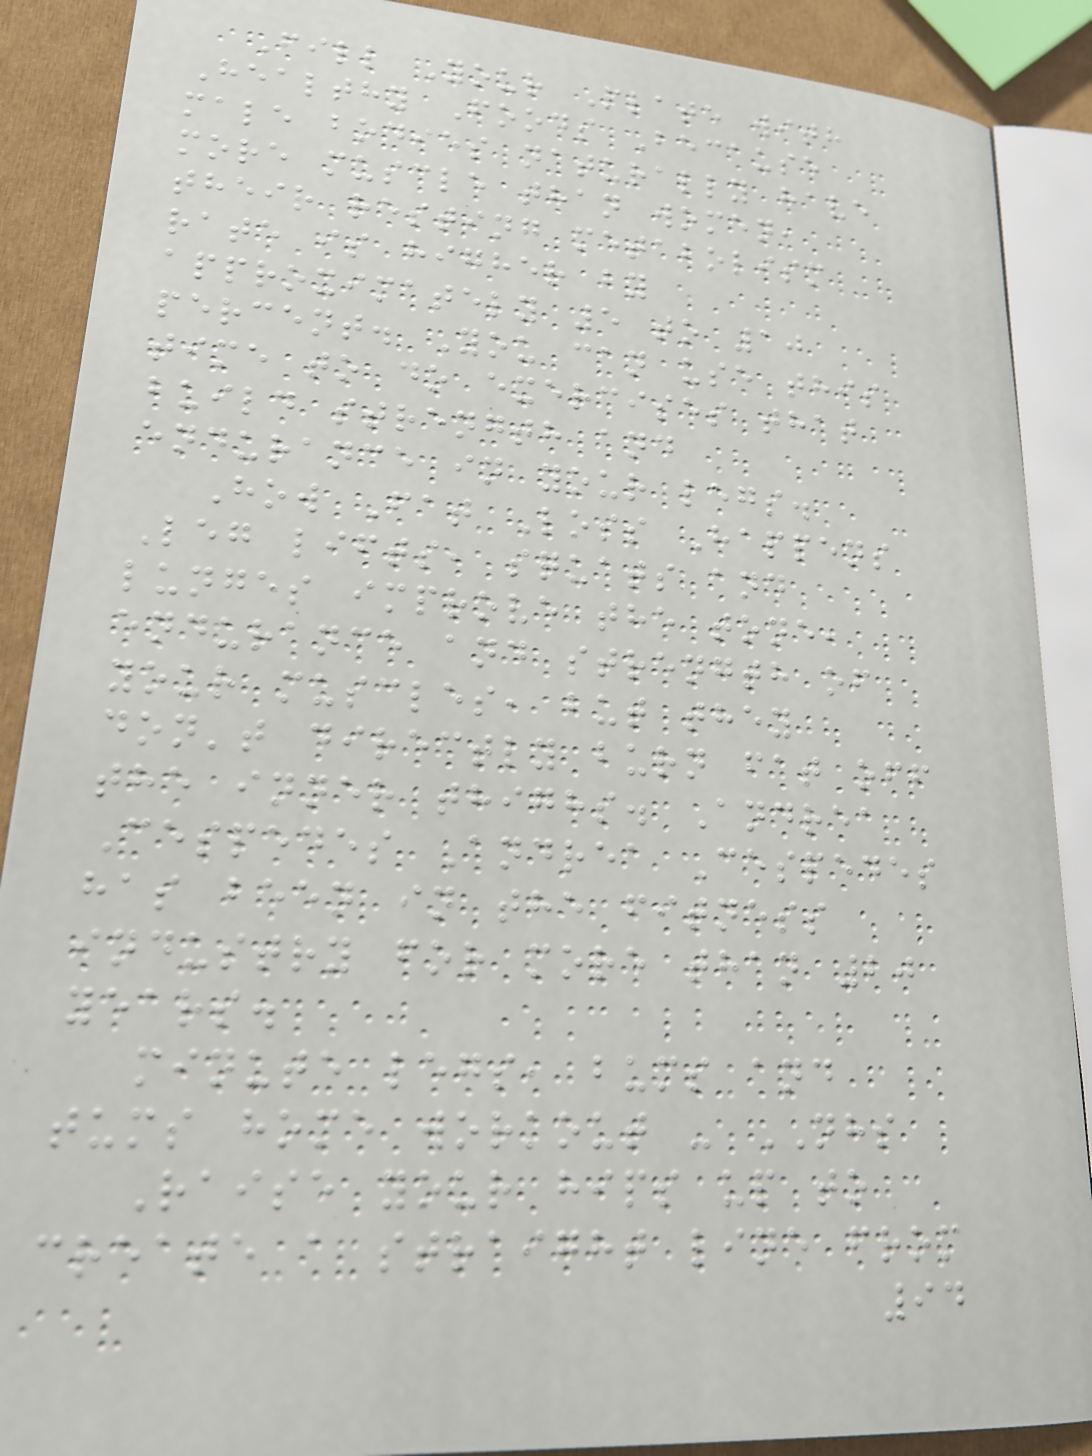Fill Your Plate with
Healthy Foods Because
male bodies naturally have
more muscle than women,
their resting metabolism
rate is higher by
approximately 5 to 10
percent. You can use this
time to do exercises that
build strength and
endurance in your legs.
How Fat Loss Happens
Leg lifts, squats and
lunges improve the tone,
endurance and strength of
your muscles, but they
don't directly burn fat off
the inner thighs. Andrea
Cespedes Andrea Cespedes
has been in the fitness
industry for more than 20
years.
minute legs, bums and
tums home workout - NHS
Raise your hips up to
create a straight line from
94
